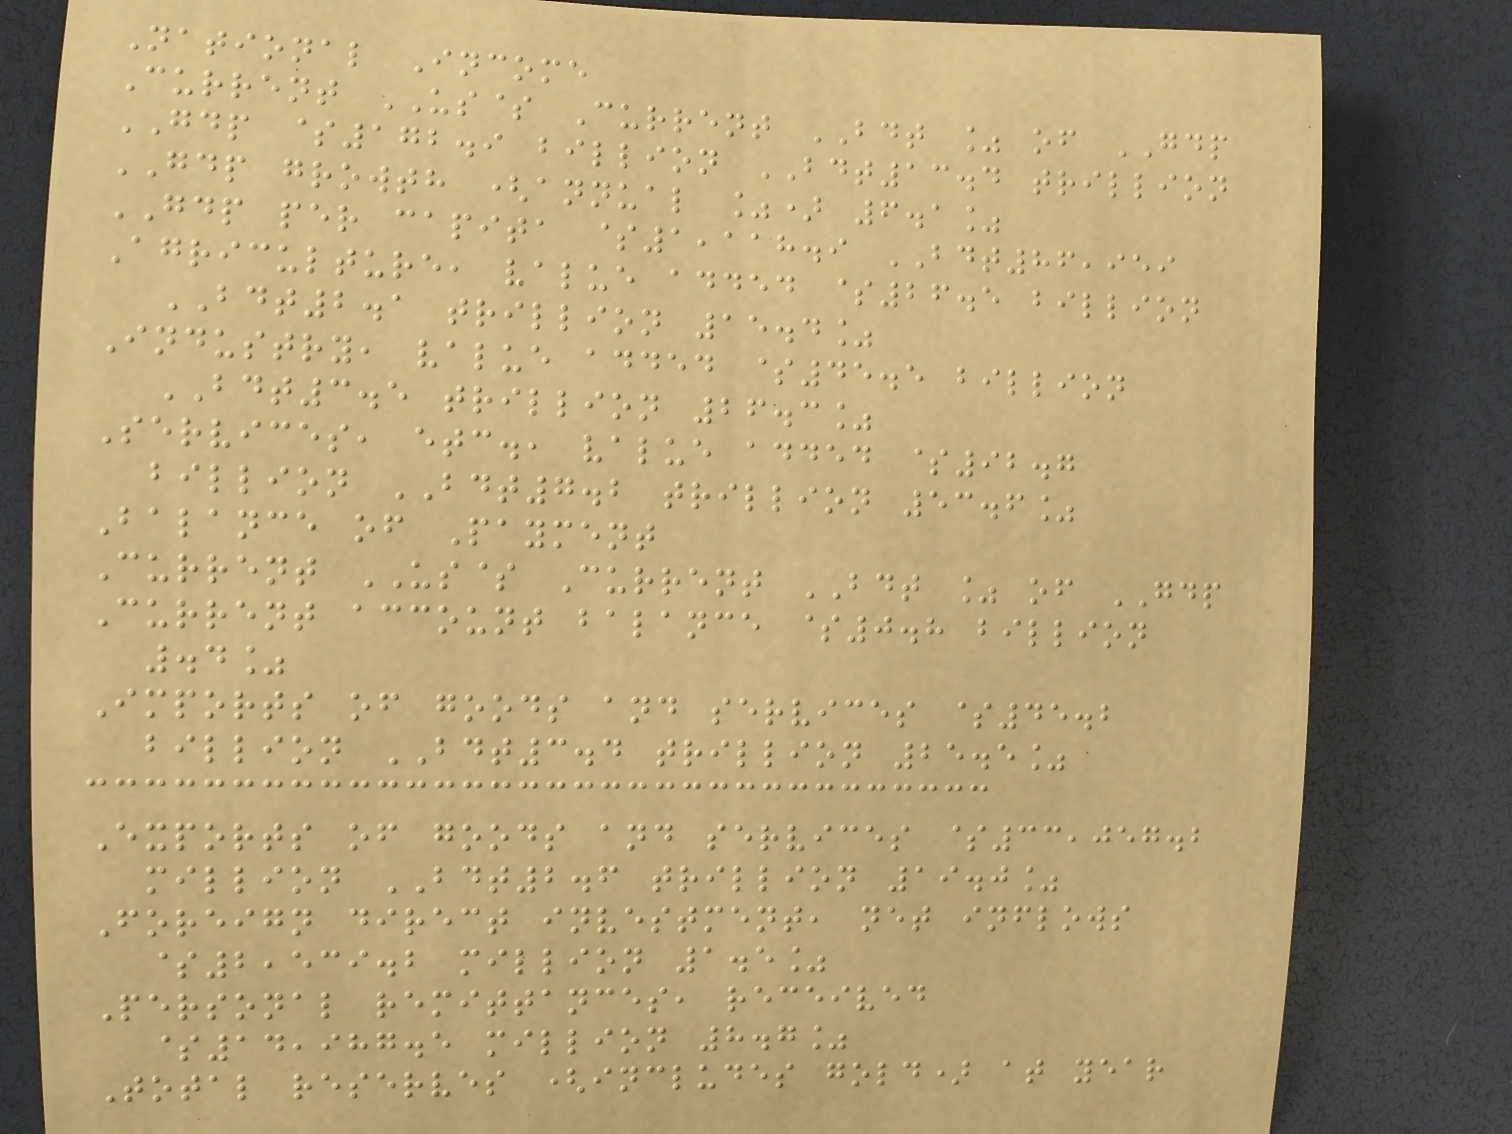National Income
Current US$ Current BDT % of GDP
GDP $172.9 billion BDT13.4 trillion
GDP growth (annual %) 6.1%
GDP per capita $1,118.9 BDT86,959
Agriculture, value added $26.5 billion
BDT2.1 trillion 15.4%
Industry, value added $45.5 billion
BDT3.5 trillion 26.3%
Services, etc., value added $92.7
billion BDT7.2 trillion 53.6%
Balance of Payment
Current US$ Current BDT % of GDP
Current account balance $0.8 billion
.4%
Imports of goods and services $45.2
billion BDT3.4 trillion 25.5%
Exports of goods and services $33,057.2
million BDT2.6 trillion 19.0%
Foreign direct investment, net inflows
$2,539.2 million 1.5%
Personal remittances, received
$14,987.5 million 8.7%
Total reserves (includes gold) at year
